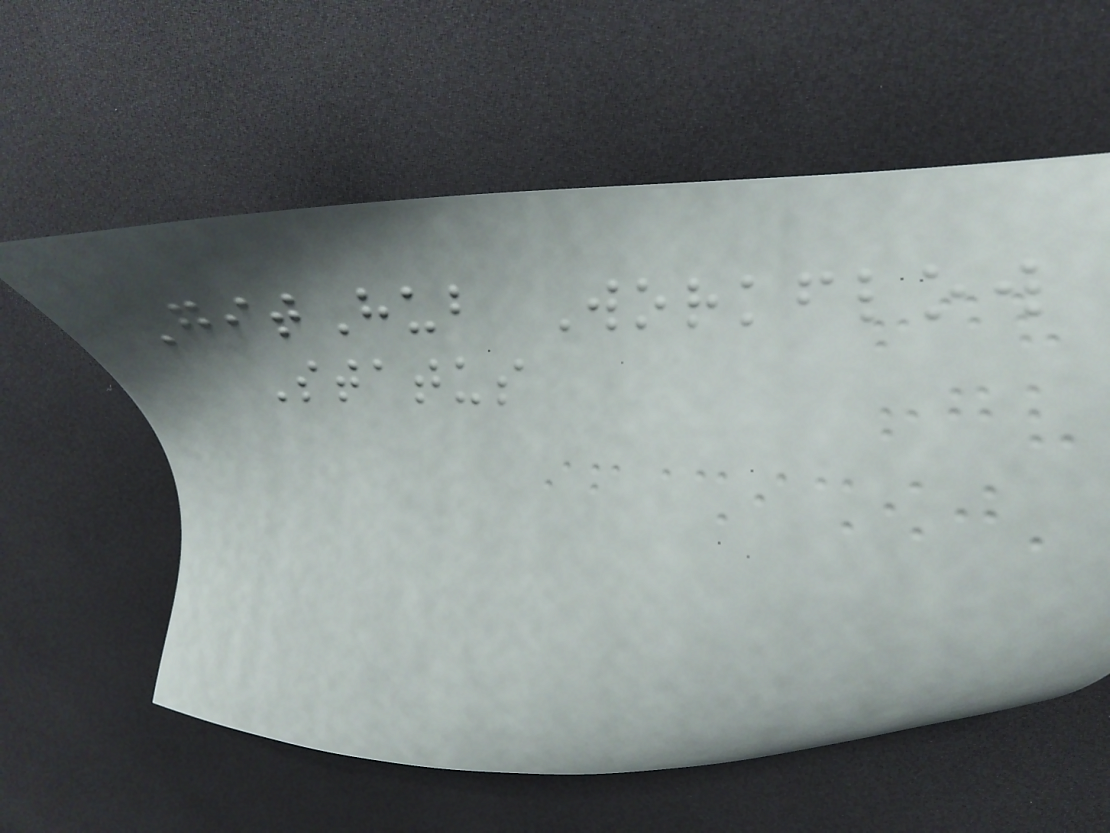GitHub Workflow
Status
